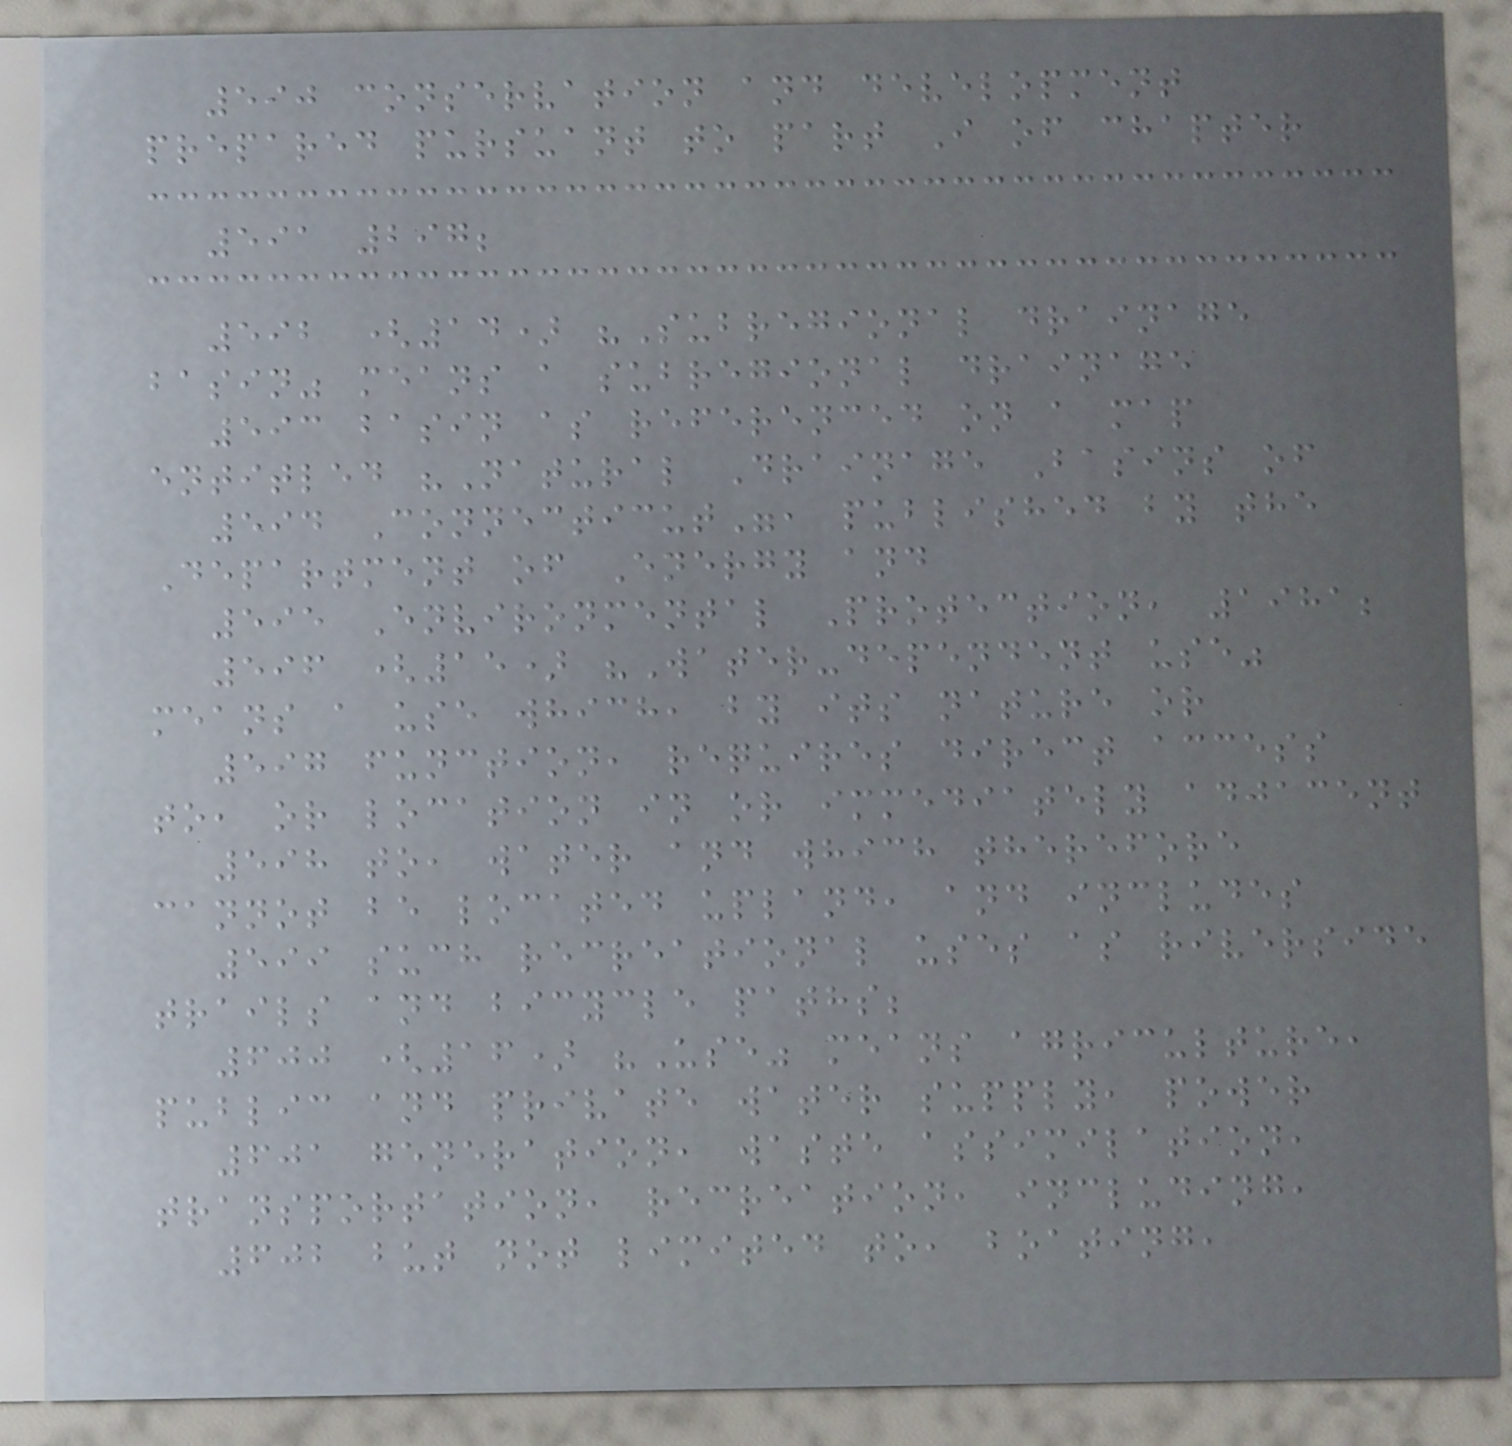590 conservation and development
prepared pursuant to part I of chapter
591 297;
592 (14) "Subregional drainage
basin" means a subregional drainage
593 basin as referenced on a map
entitled "Natural Drainage Basins of
594 Connecticut", published by the
Department of Energy and
595 Environmental Protection, 1981;
596 (15) "Water-dependent use"
means a use which, by its nature or
597 function, requires direct access
to, or location in or immediately adjacent
598 to, water and which therefore
cannot be located upland, and includes
599 such recreational uses as riverside
trails and bicycle paths;
600 (16) "Use" means agriculture,
public and private water supply, power
601 generation, waste assimilation,
transportation, recreation, including,
602 but not limited to, boating,
